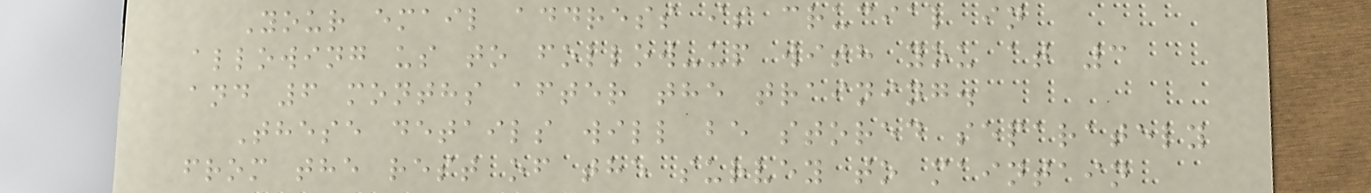Your email address is crucial in
allowing us to follow-up with you at 3
and 6 months after the training.
These details will be stored separately
from the rest of the survey to maintain
